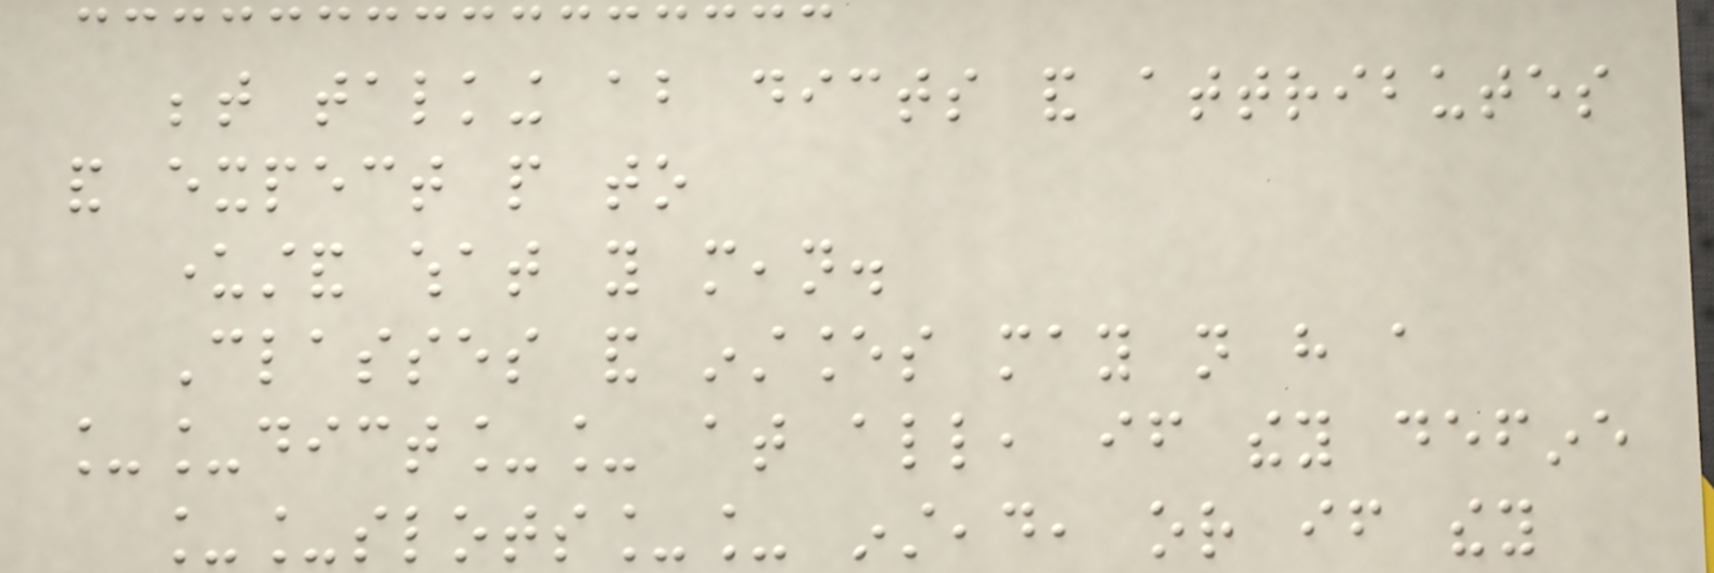between talking about dicts and attributes
and expect people to
understand what you mean.
Classes and instances may not have a
__dict__ at all, if they define
__slots__ instead, or if they
